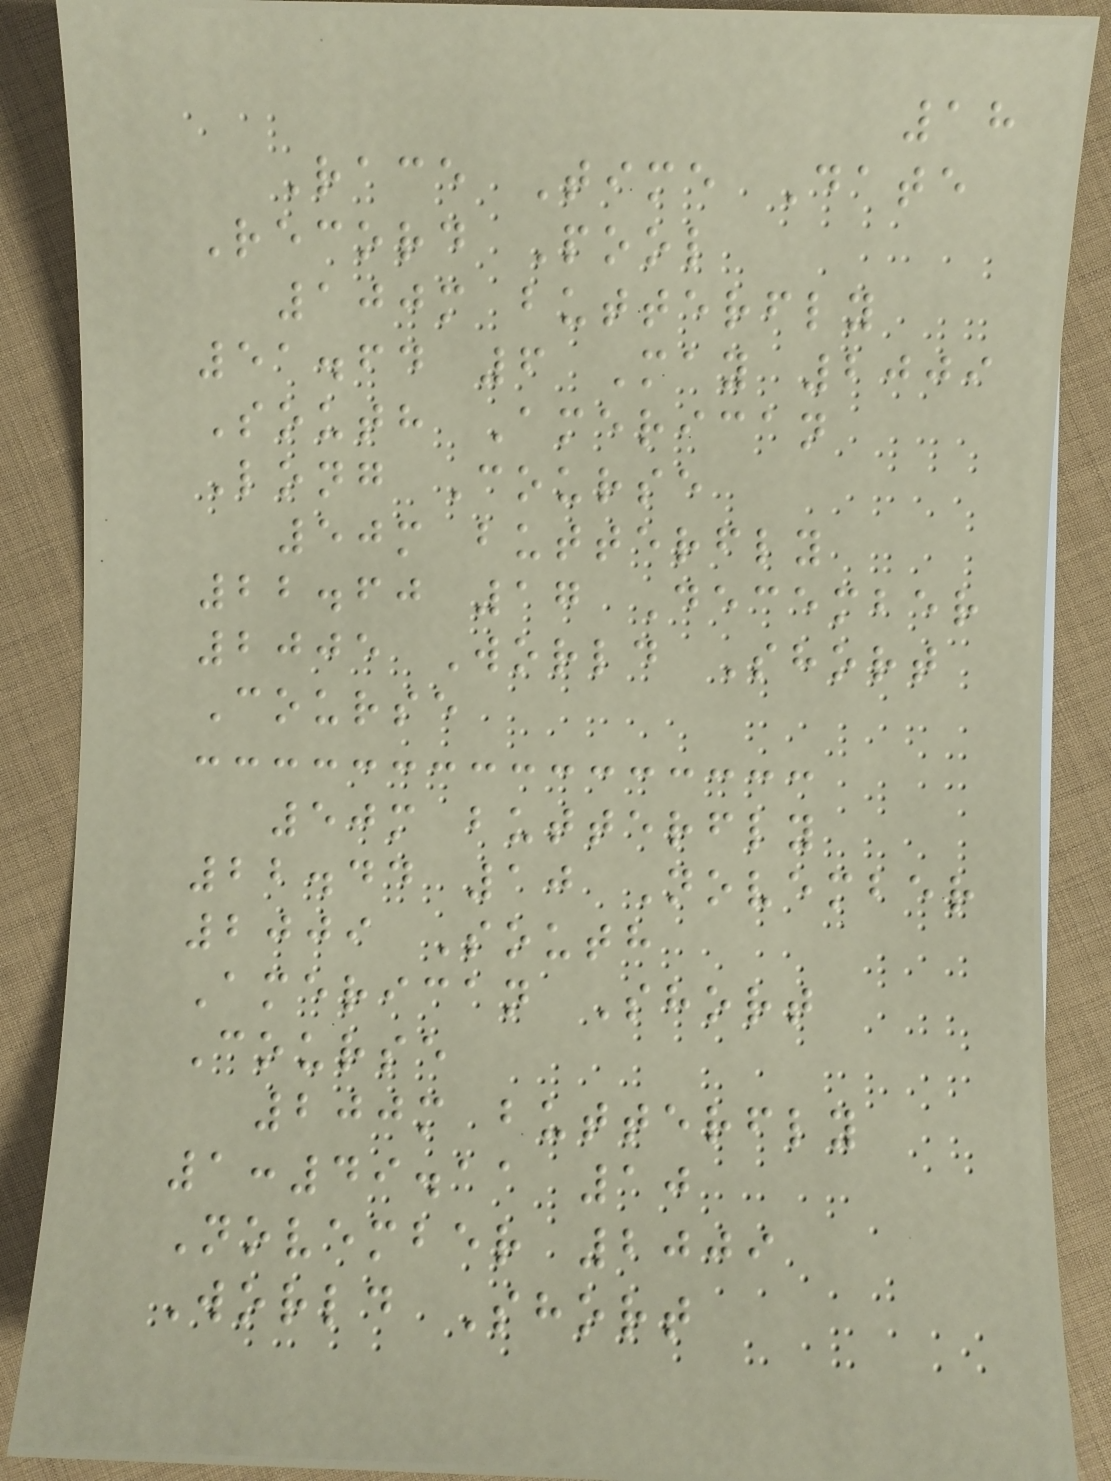18
Race Time Date
Record Pool
100m butterfly
51.64 6 May 2009
South American
Long Course
50m butterfly
22.60 17 December
2005 World Short
Course
50m butterfly
22.44 10 November
2009 South
American Short
Course
200m butterfly
1:49.11 10
November 2009
World Short
